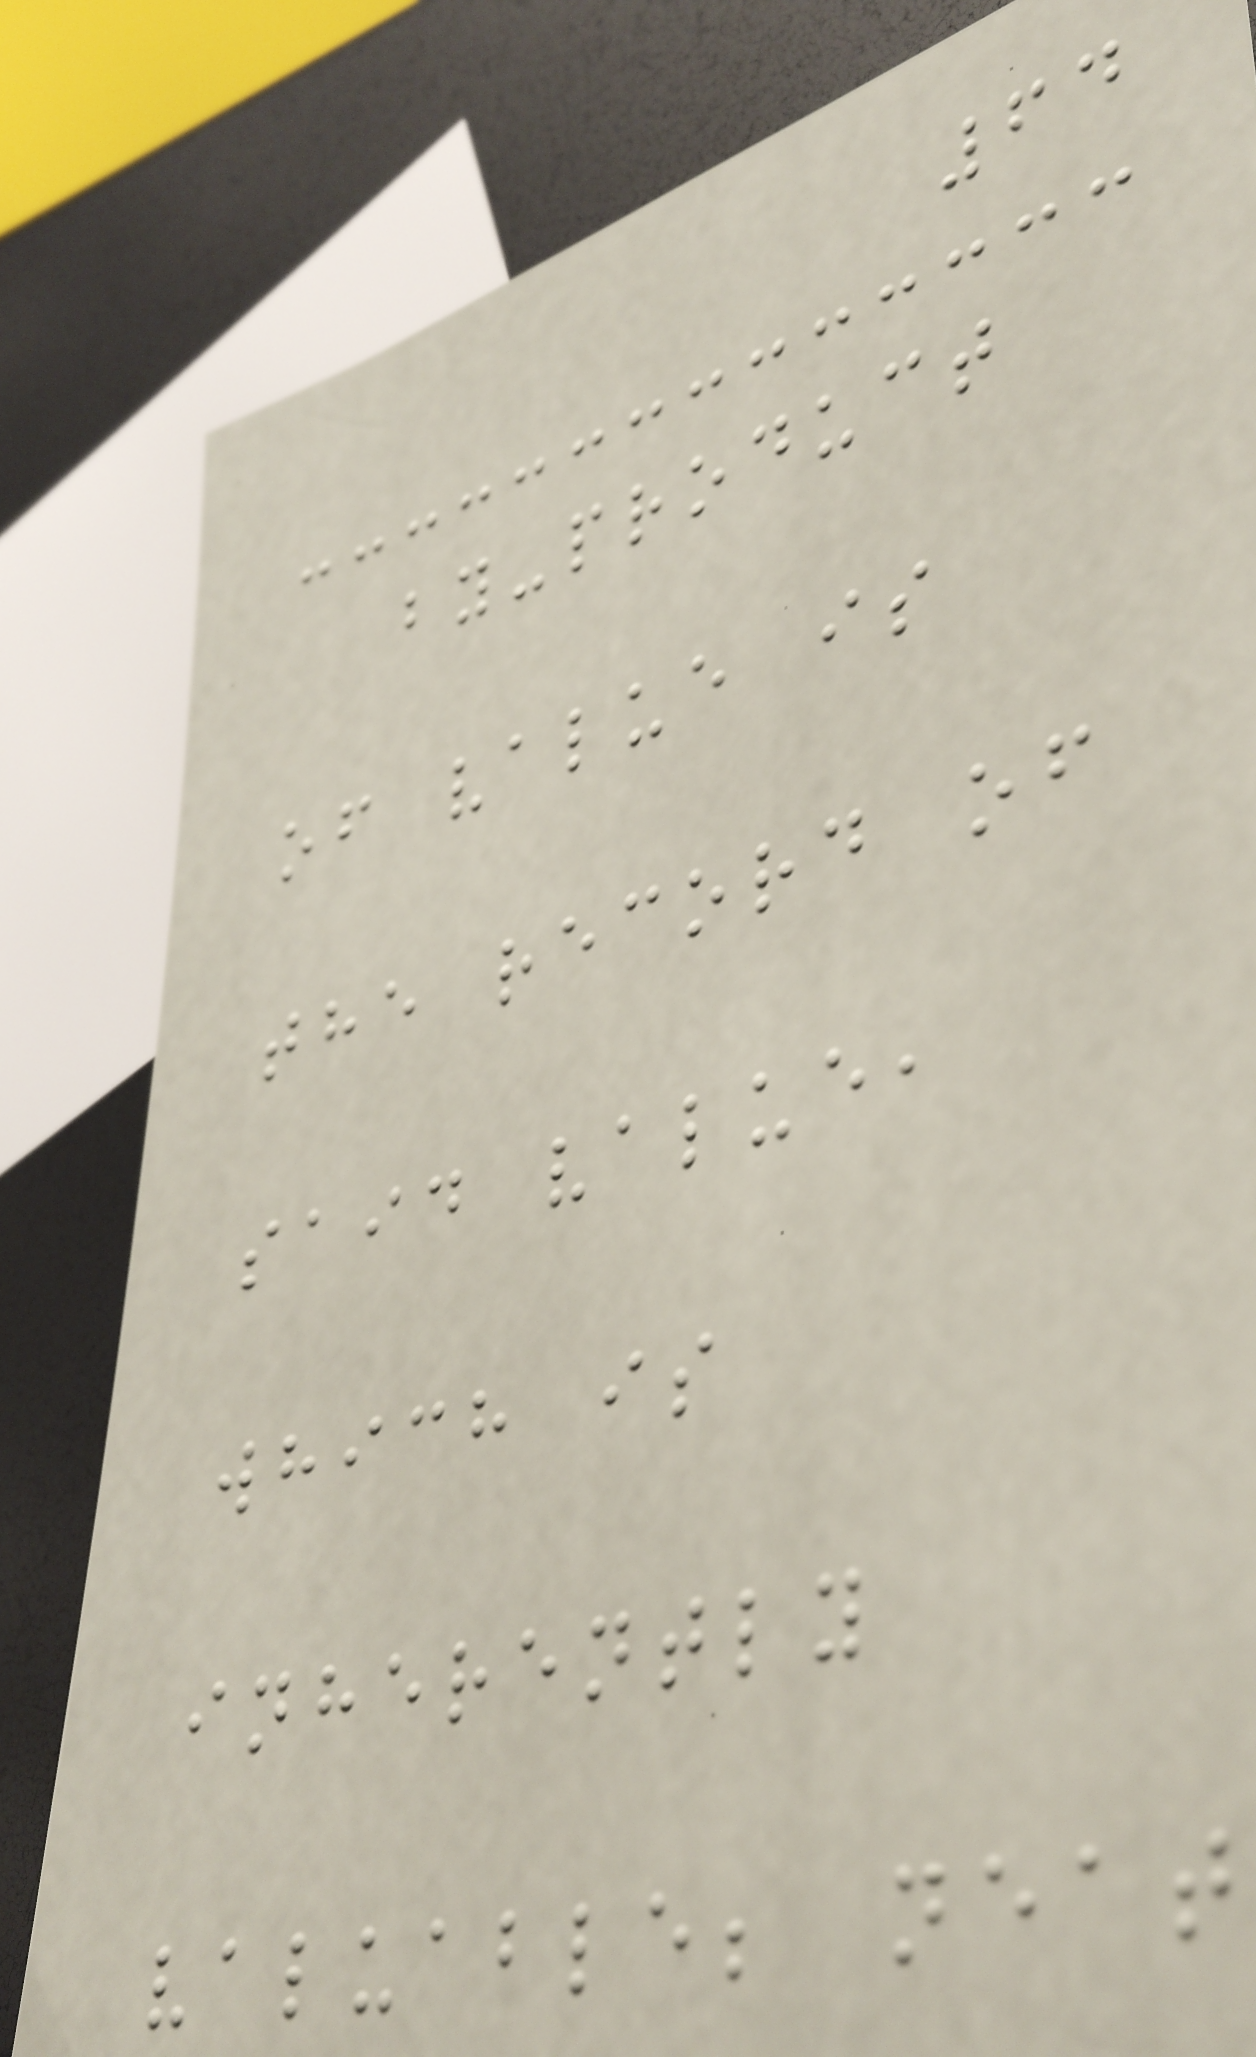64
by-product
of value is
the record of
said value,
which is
inherently
valuable; neat
